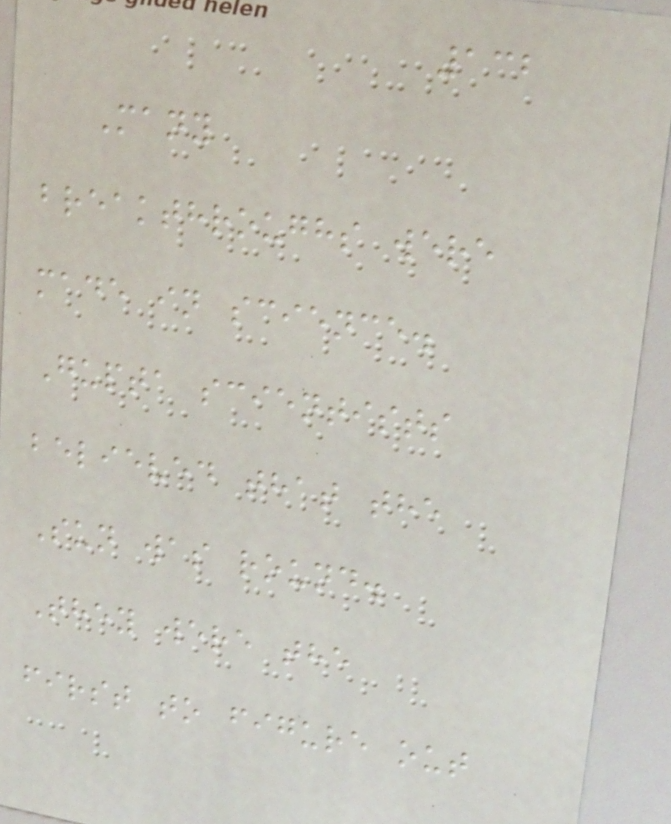132
Many
breakthroughs were
made in science.
Gupta scientists
believed that the
Sun was round.
They were the
first to figure out
